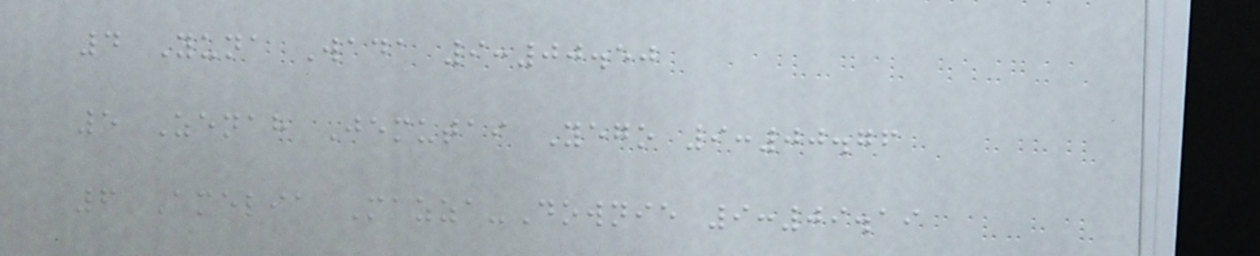4 Yuna Wada 9:00.50
5 Zenah Jemutai Yego 9:00.76
6 Amelia Mazza-Downie 9:09.19
